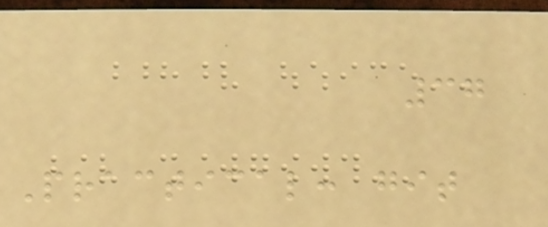37
Practical: git
